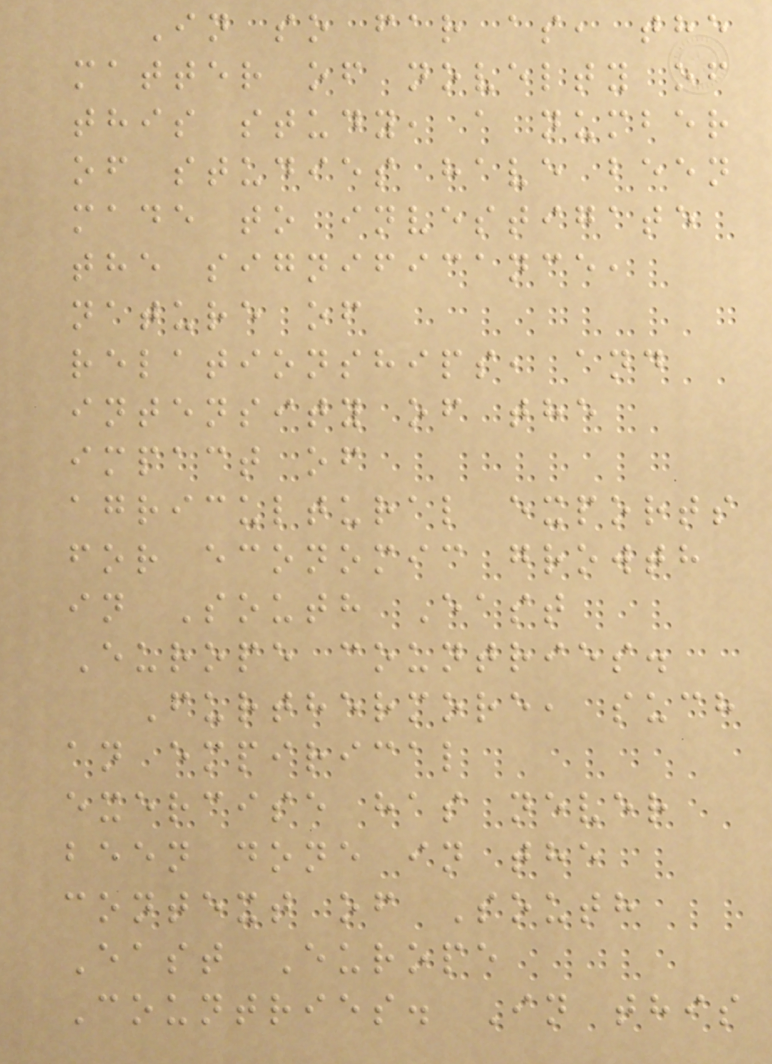In so far as, the
matter of novelty of
this study, a number
of studies have been
made to investigate
the significance,
nature of
relationships, and
intensity of the
impact of
agricultural exports
for economic growth
in South East
Europe countries.
Furthermore, such
an empirical
exercise has never
been done in the
context of South
East Europe
Countries. In this
